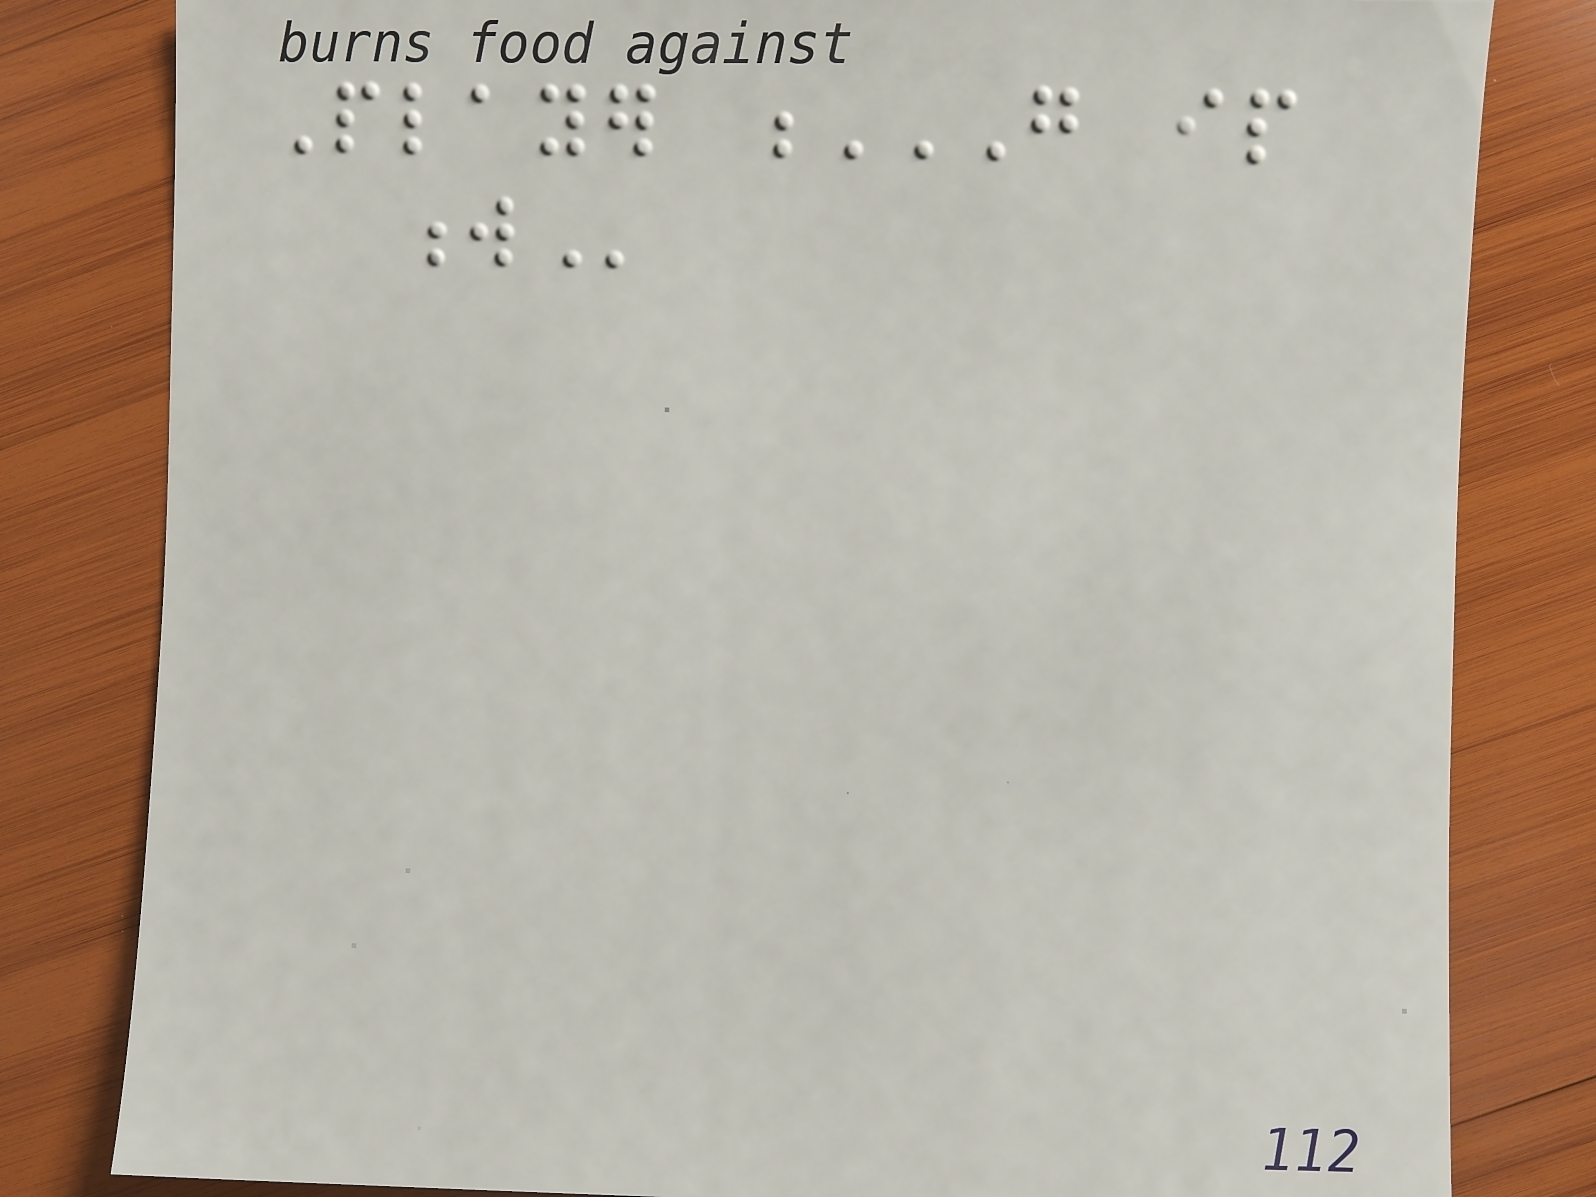Player G IP
W
